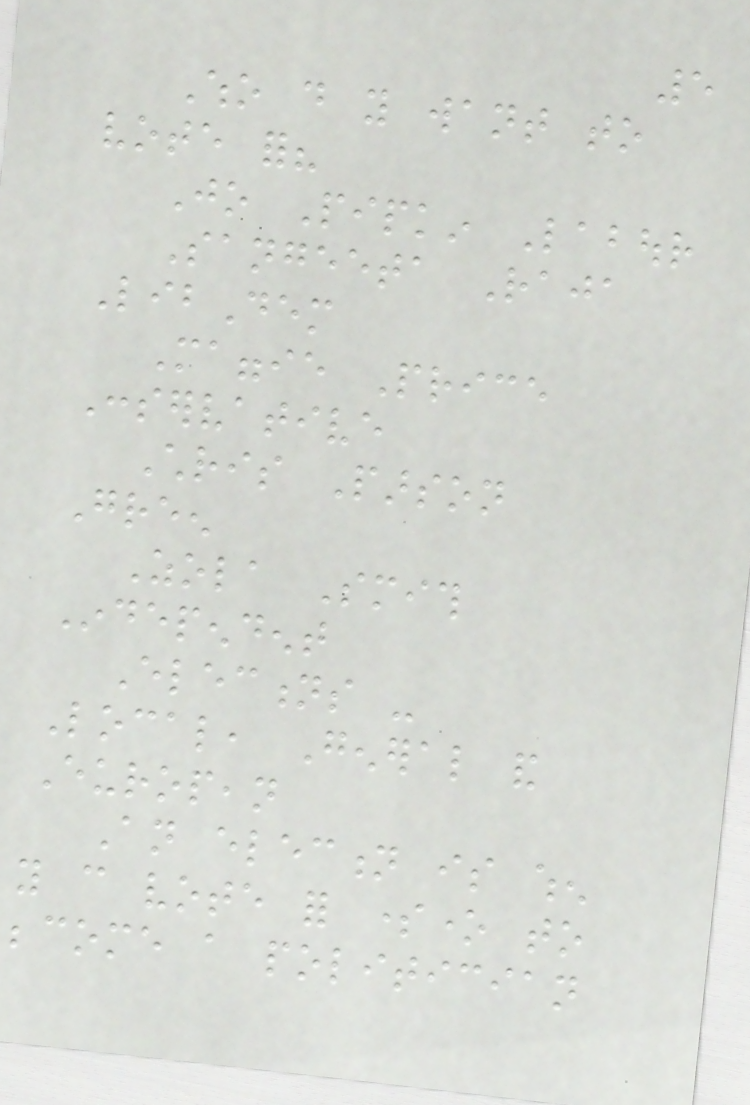5
Who do you want to
vote for?
Jo Pipkin Labour
Sangeeta Raja
LibDem
Maggie Price
Conservative
Chris Parson
Green
Zola Smith
Independent
Elections -
Local, General and
European
An election is when
you can vote for someone to
become a politician
